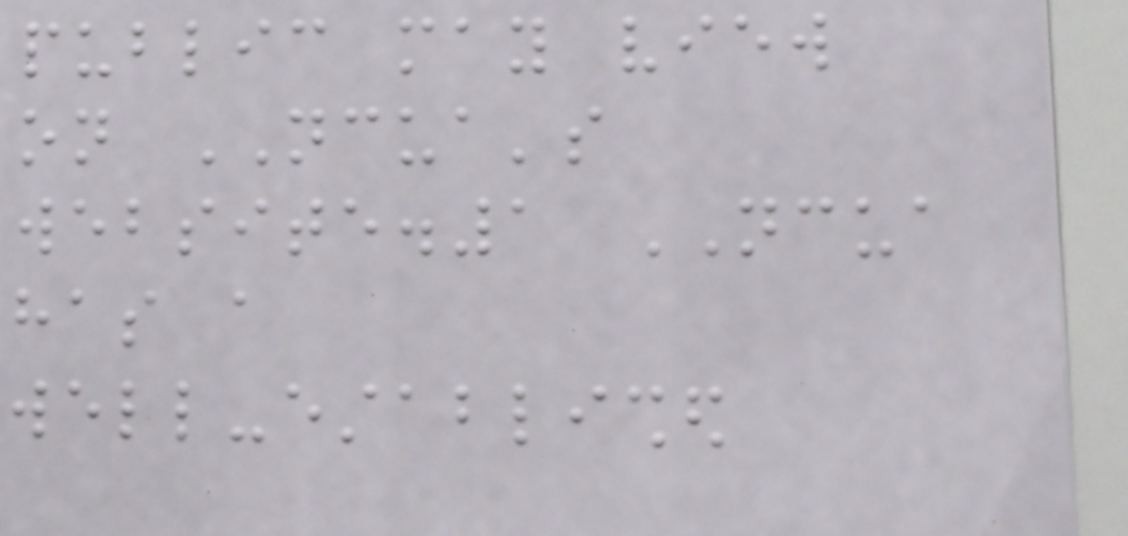public may view
on NCUA's
website.1 NCUA
has a
well-established
